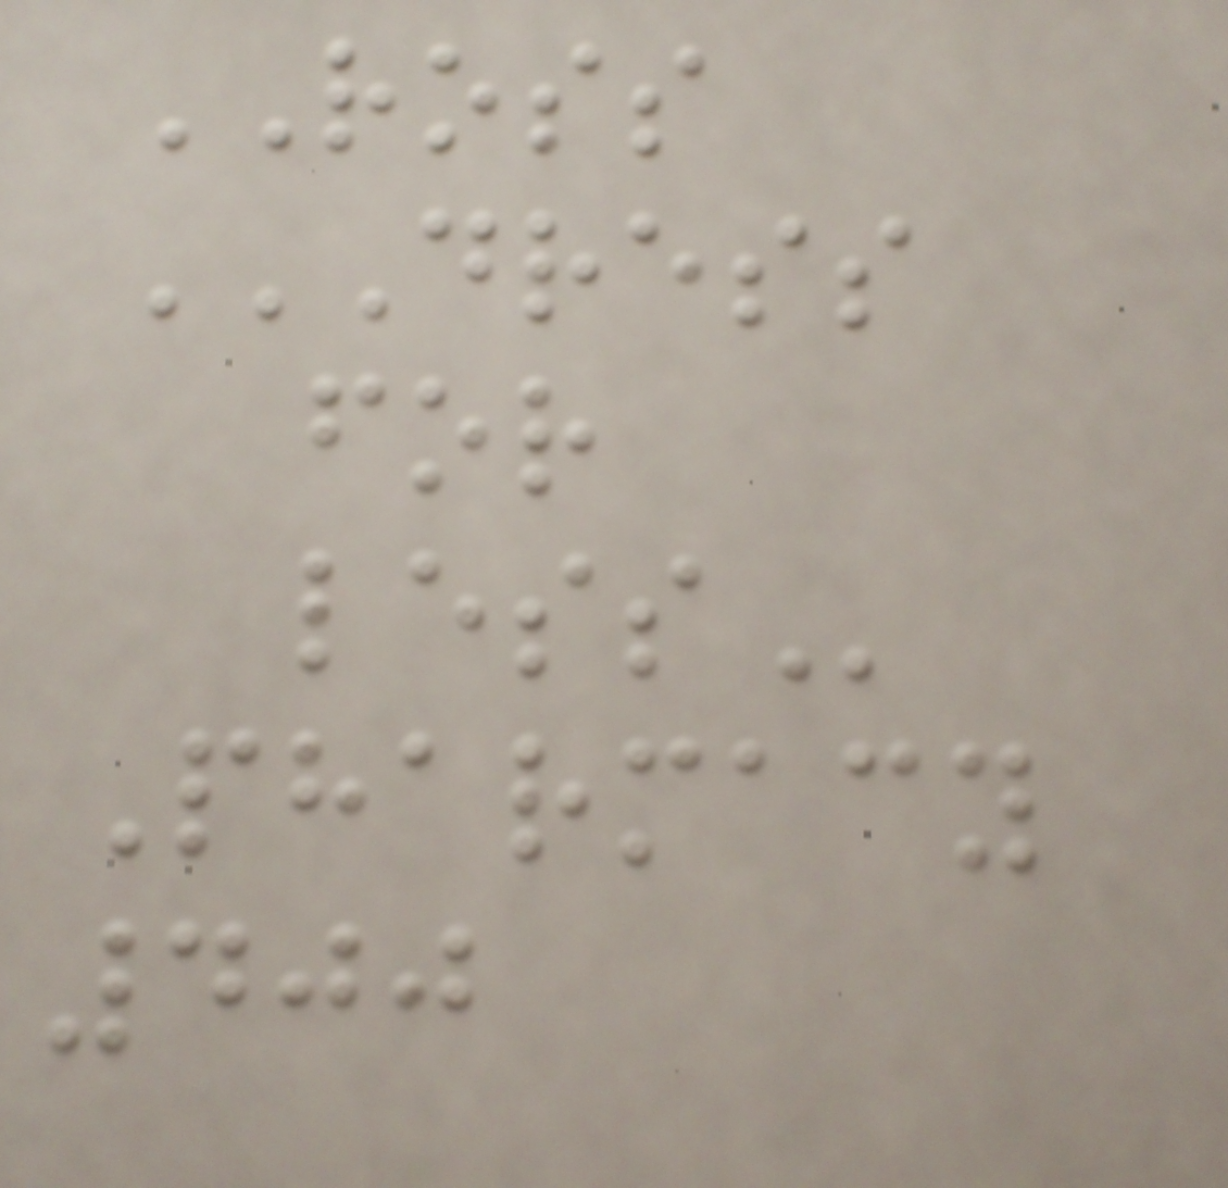ROSS
DRESS
FOR
LESS
Pharmacy
400
